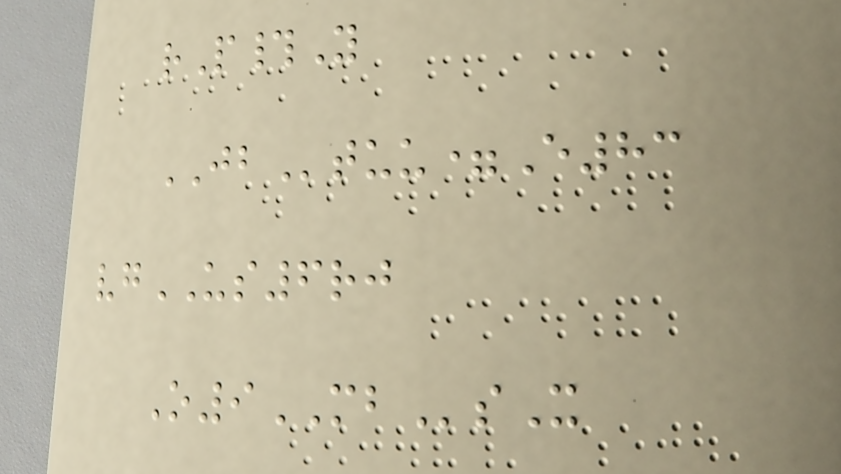rP#Y
JBtuu=E83
vgUS6rj
O9MBsX
